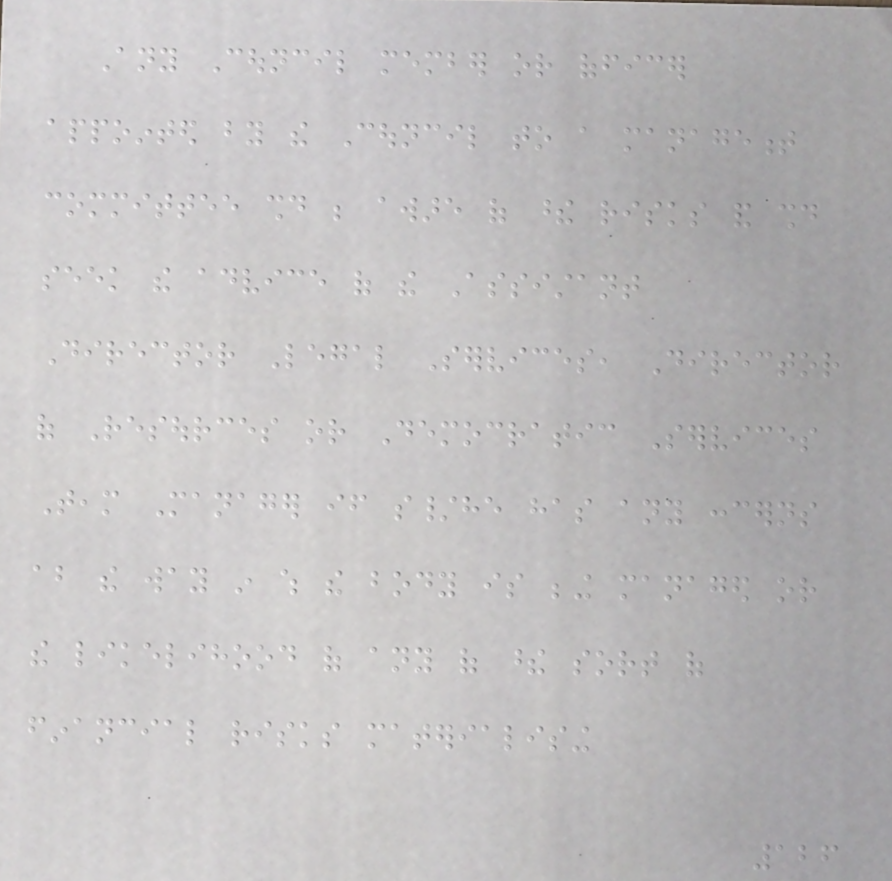Any Council member or officer
appointed by the Council to a management
committee should be aware of these risks and should
seek the advice of the Assistant
Director Legal Services, Director
of Resources or Democratic Services
Team Manager if s/he has any concerns
about the way in which the body is being managed or
the likelihood of any of these sort of
financial risks materialising
126
